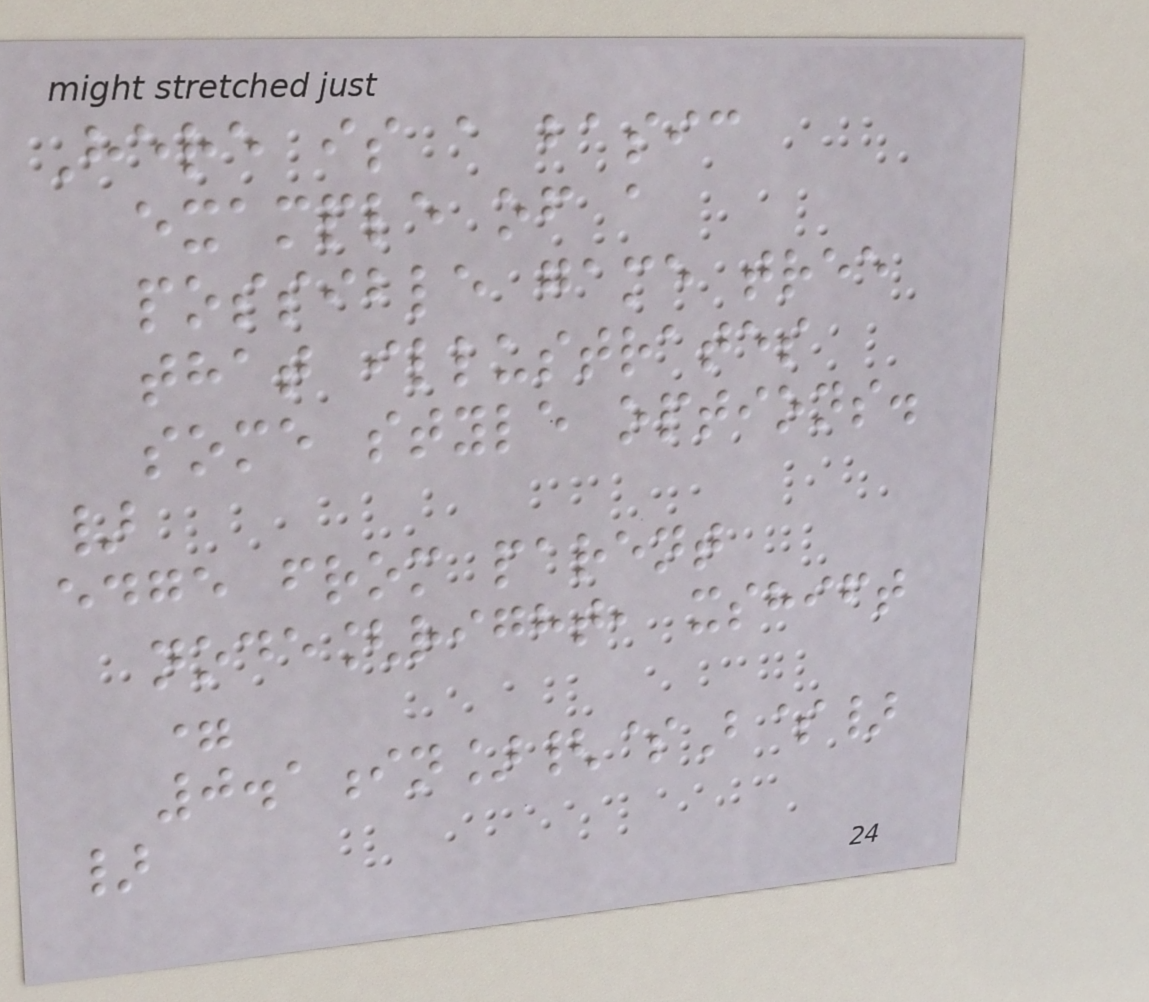Here is a basic
example of a
possible game tree
that illustrates
some style options.
}
edge from parent
node[right, xshift
=
0.1in]{$B$}
}
